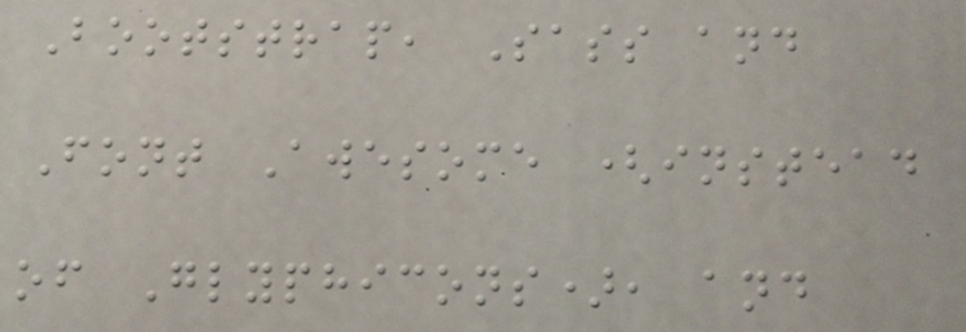Bootstrap, Sass and
Font Awesome (instead
of Glyphicons), and
